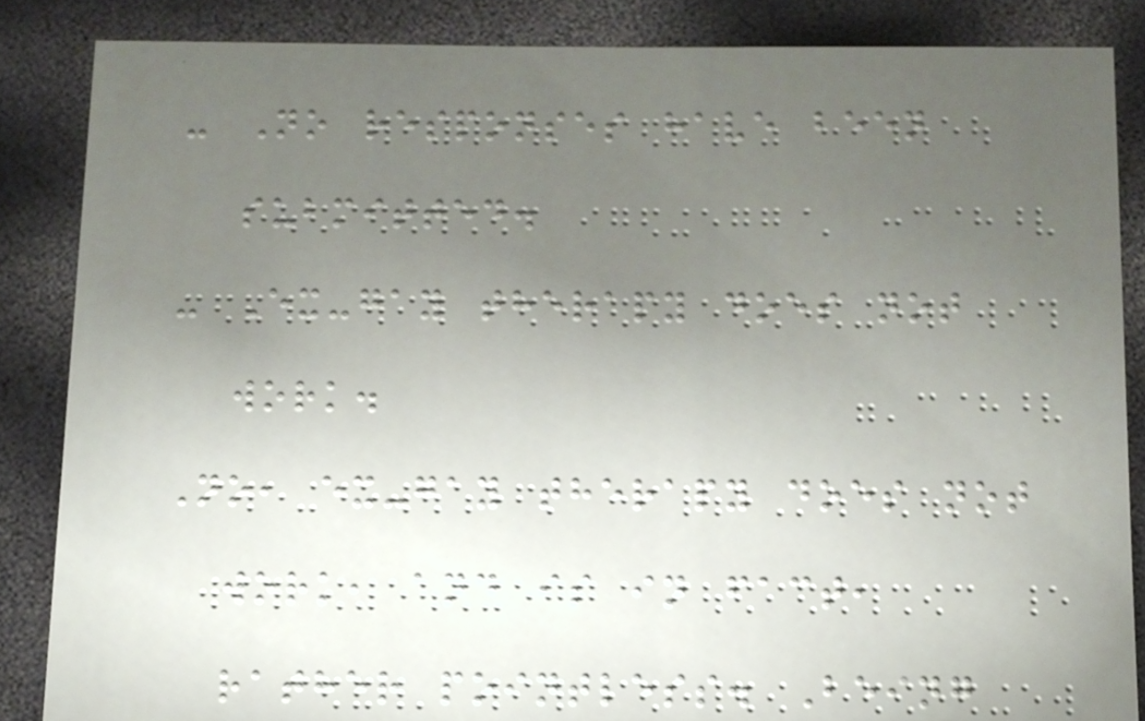- No responses have been
submitted.
- Ex-gay therapy does not
work.
No, ex-gay therapy does not
work, and is in fact,
rather pointless. Being
